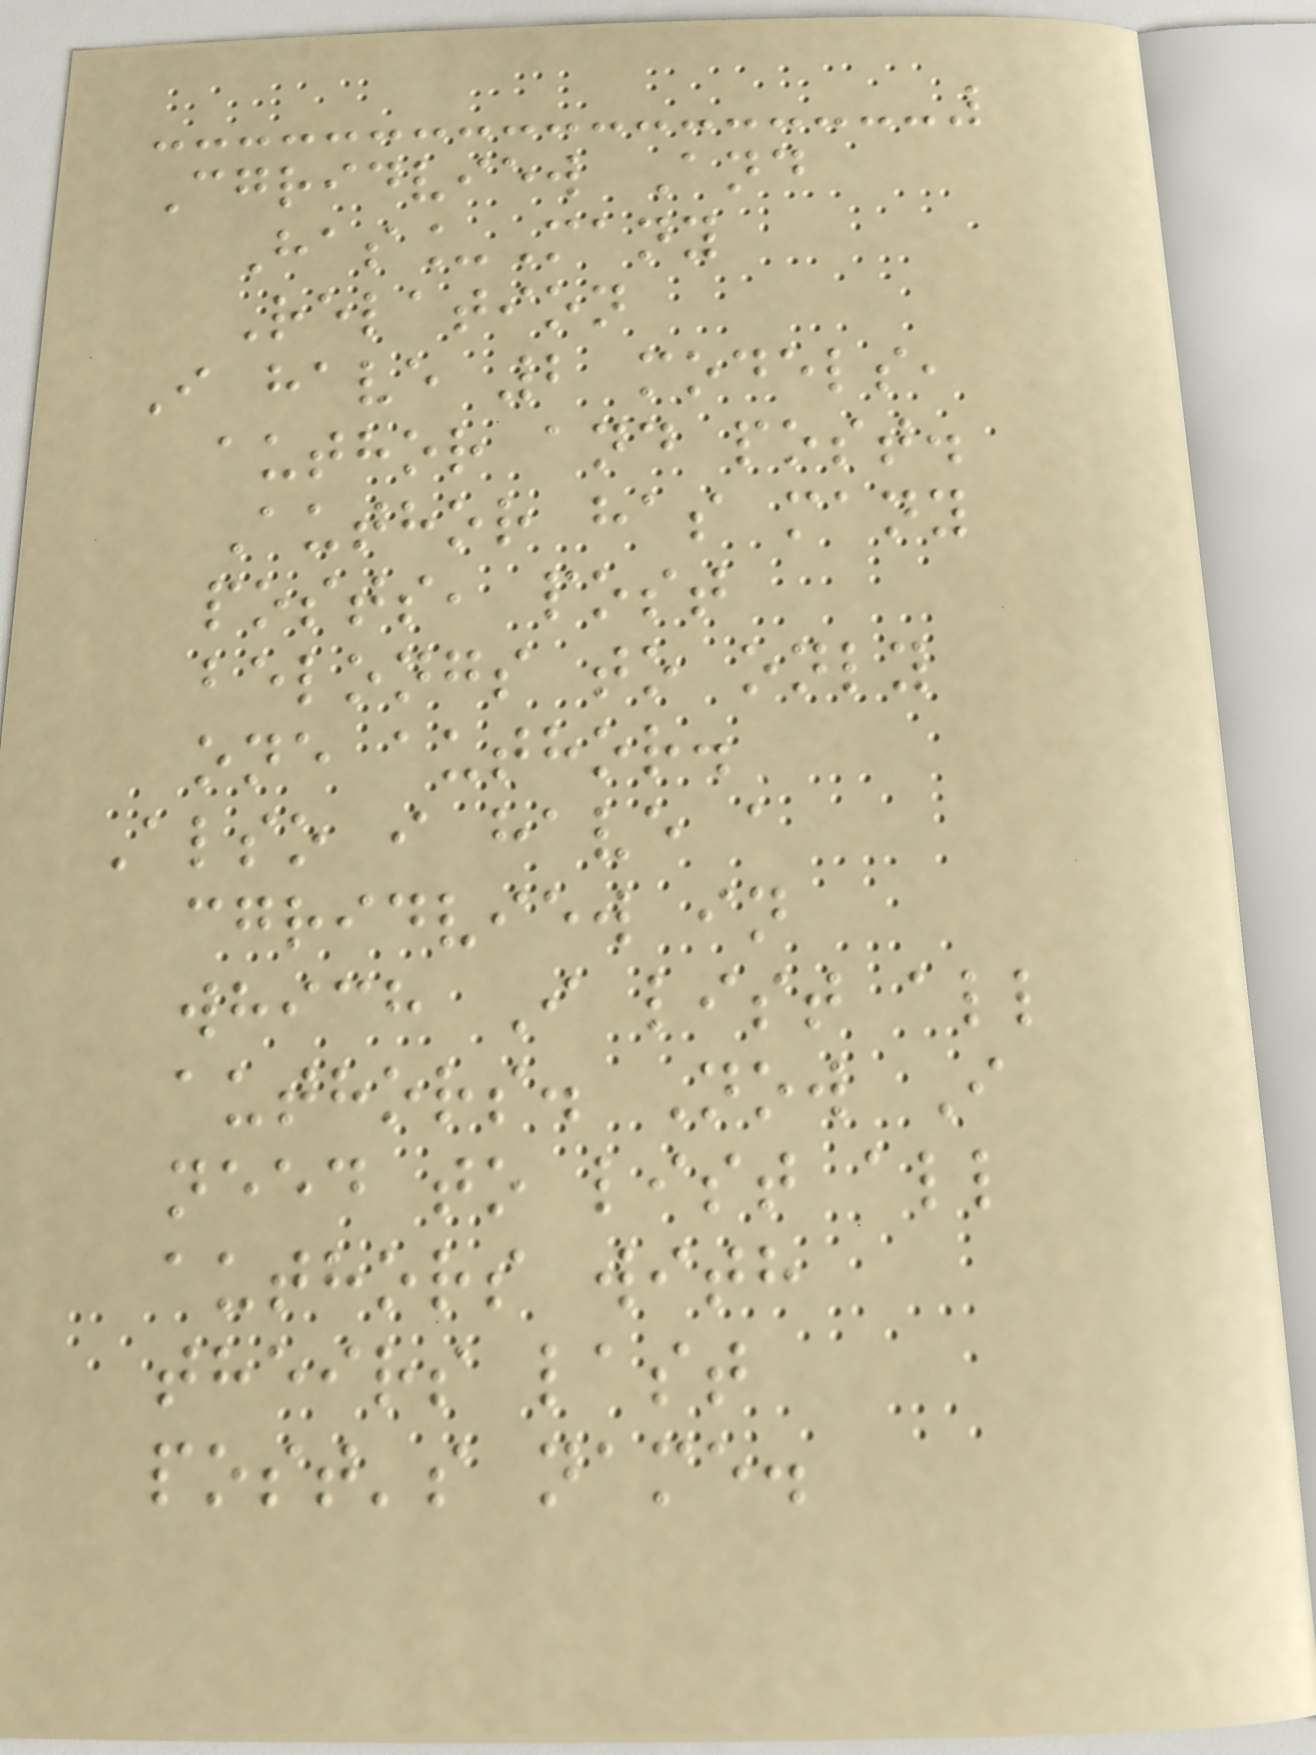Cgridview And
Has_Many
Relation
I have 2 models,
author and post.
Author has many
posts, post
belongs to only
one author.
Also i have a
cgridview in
which I list all
authors. Now I
need to list all
authors with
theirs last
post's name.
